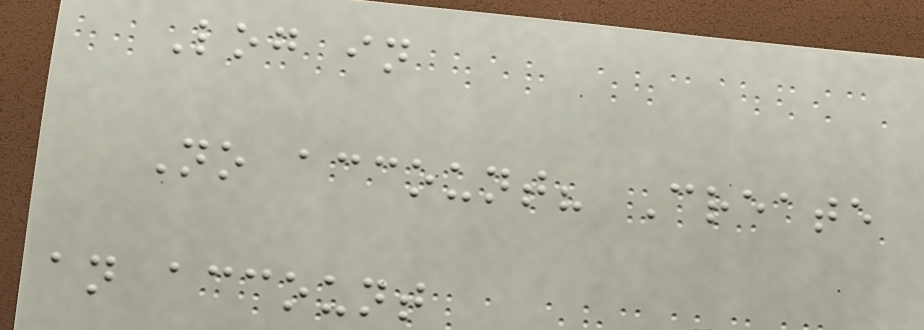Log in
No account? Create
an account
